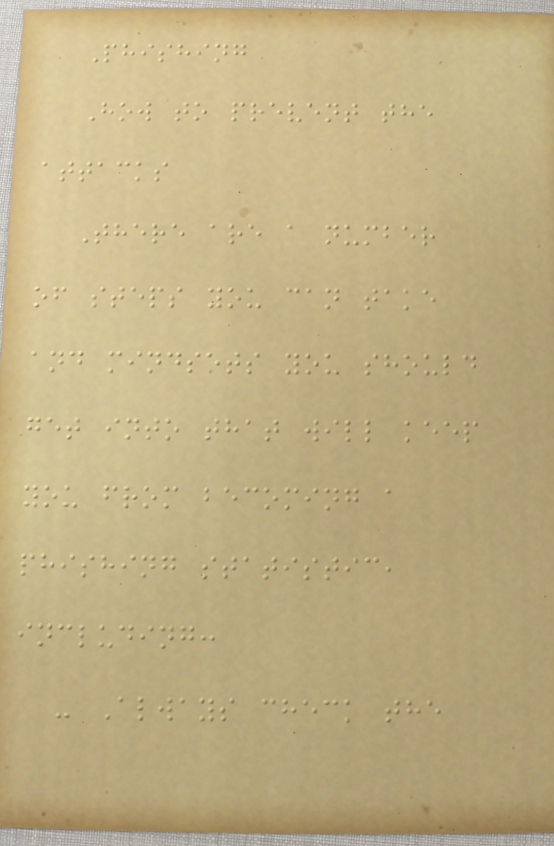Phishing
How to prevent the
attacks
There are a number
of steps you can take
and mindsets you should
get into that will keep
you from becoming a
phishing statistic,
including:
- Always check the
